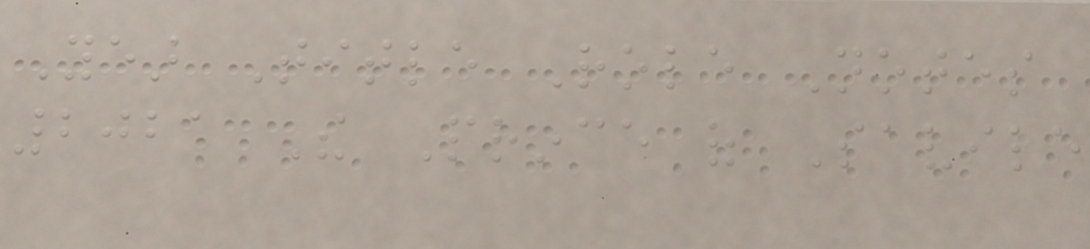Year Title Role Notes
2021 The Prince of Savile
